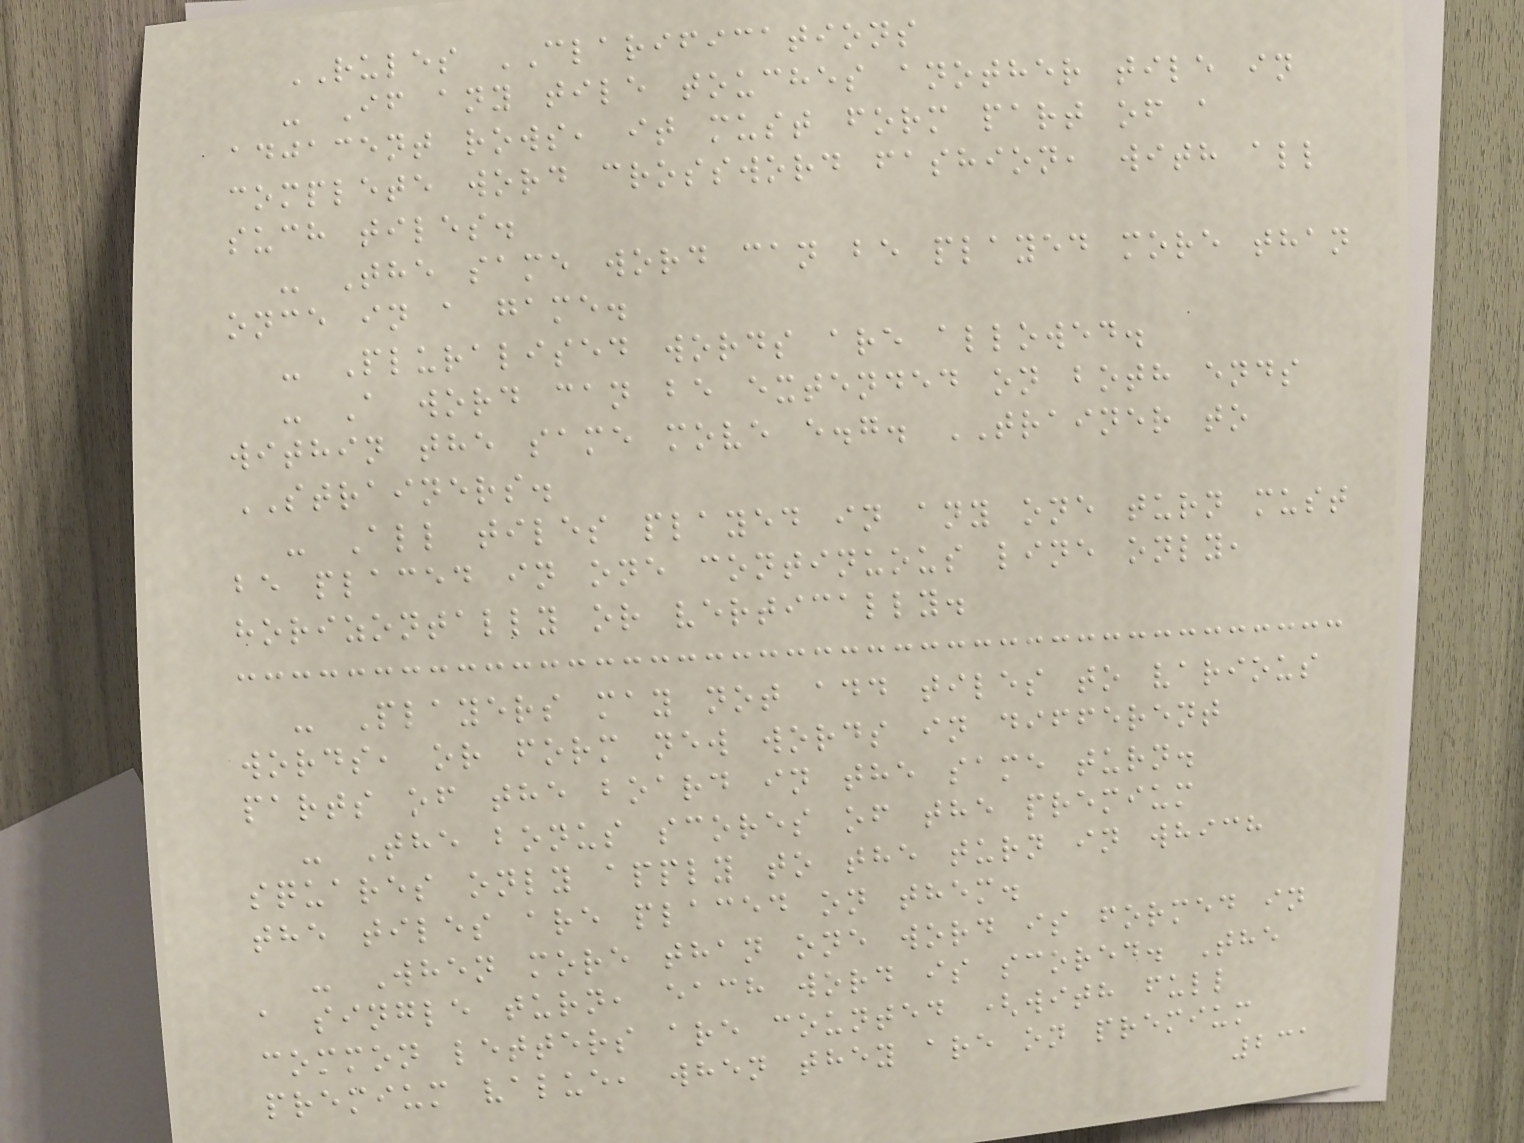RULES CLARIFICATIONS
- If any tile touches another tile in
adjacent rows, it must form part of a
complete word crossword fashion, with all
such tiles.
- The same word can be played more than
once in a game.
- Pluralised words are allowed.
- A word can be extended on both ends
within the same move e.g. TRAINER to
STRAINERS.
- All tiles played in any one turn must
be placed in one continuous line only,
horizontally or vertically.
- Players may not add tiles to various
words, or form new words in different
parts of the board in the same turn.
- The bonus scores of the premium
squares only apply to the turn in which
the tiles are placed on them.
- When more than one word is formed in
a single turn, each word is scored. The
common letters are counted (with full
premium value, when they are on premium
231
